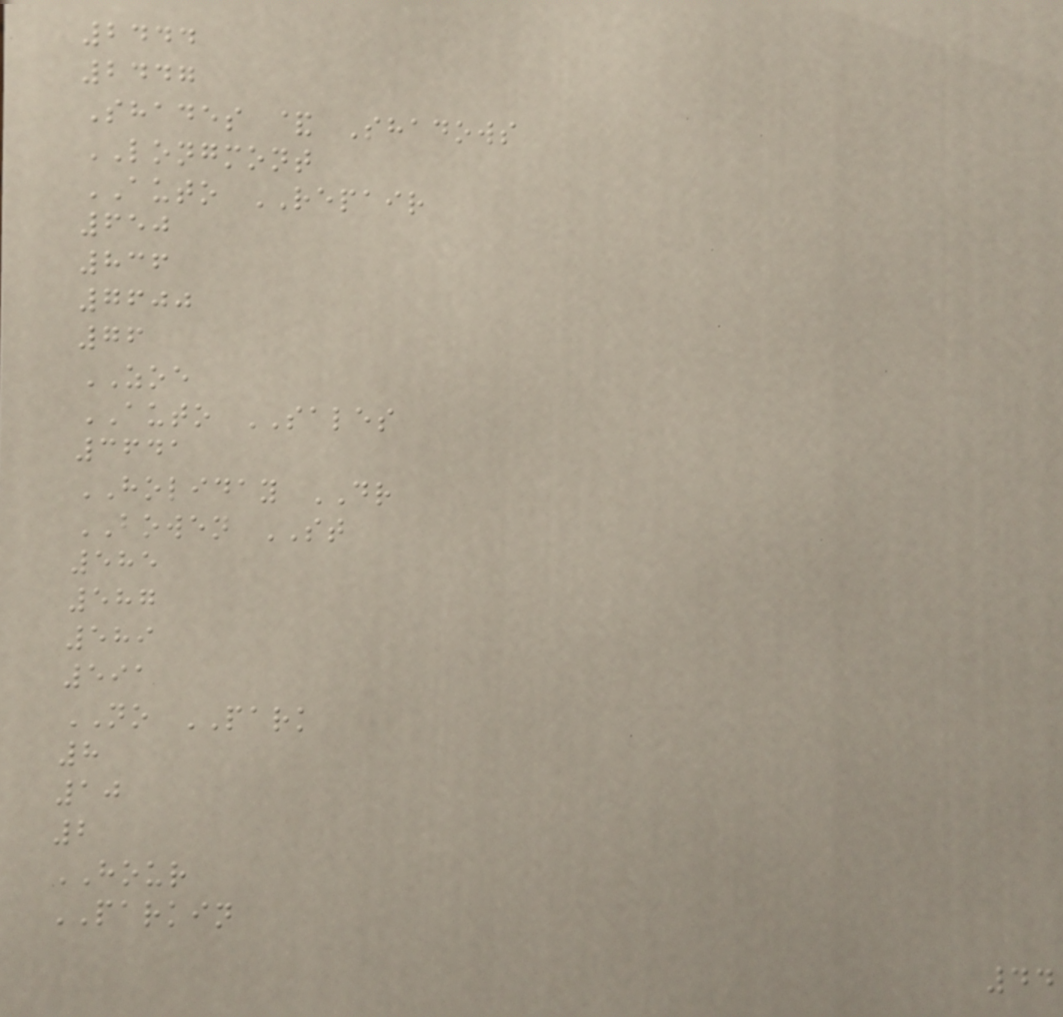2444
2447
Shades & Shadows
LONGMONT
AUTO REPAIR
650
836
7600
76
ZOE
AUTO SALES
3641
HOLIDAY DR
BOWEN ST
585
587
589
591
NO PARK
8
10
2
HOUR
PARKIN
44
